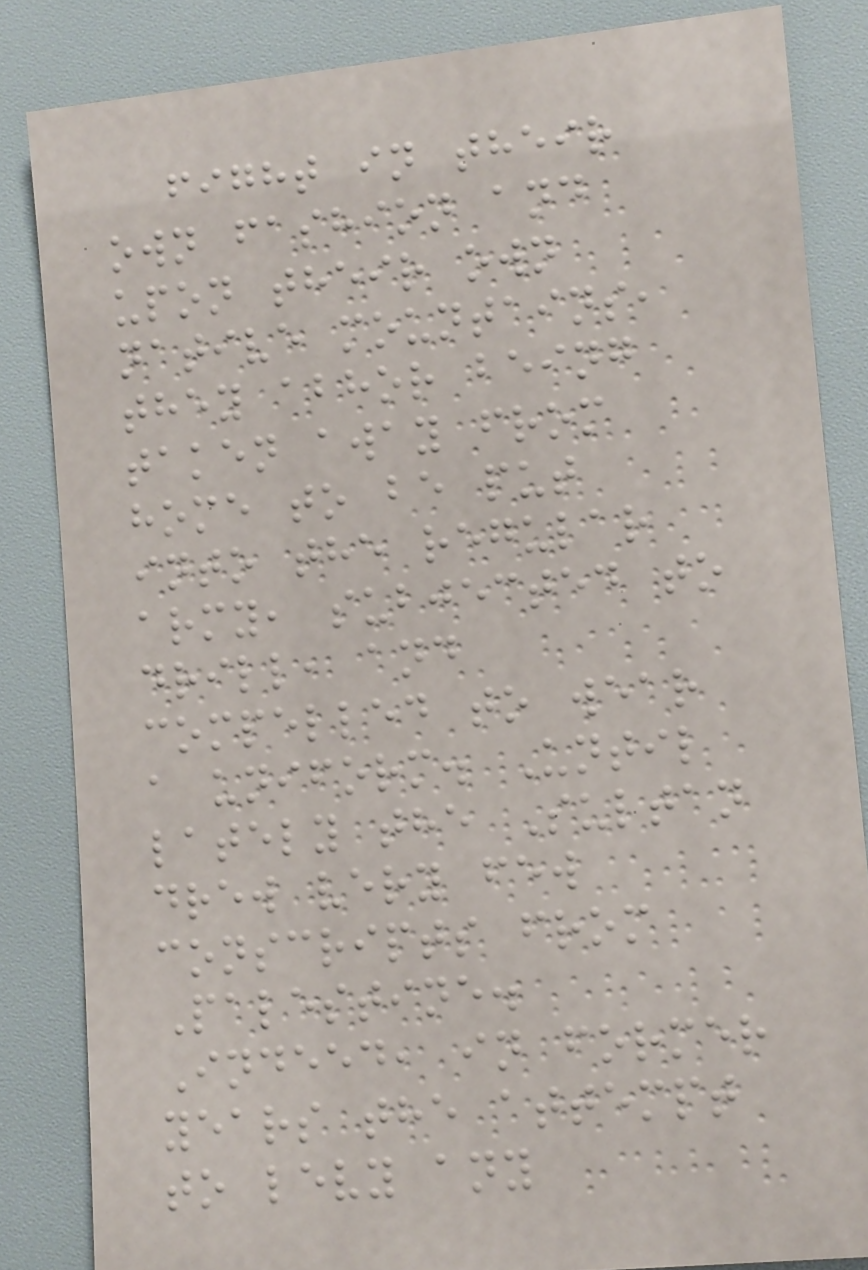fight in their
own fashion and
upon their own
native mountains,
they abhor being
taken away from
home to be put
into the regular
army, subjected to
drill, and
compelled to wear
a uniform. Until
lately the Sultan
drew very few
conscripts from
Palestine.
Indeed, in former
years the attempt
to levy any
